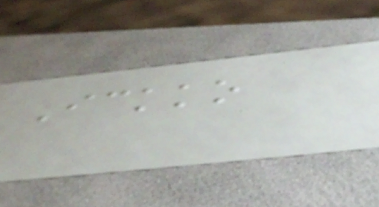Ickko
